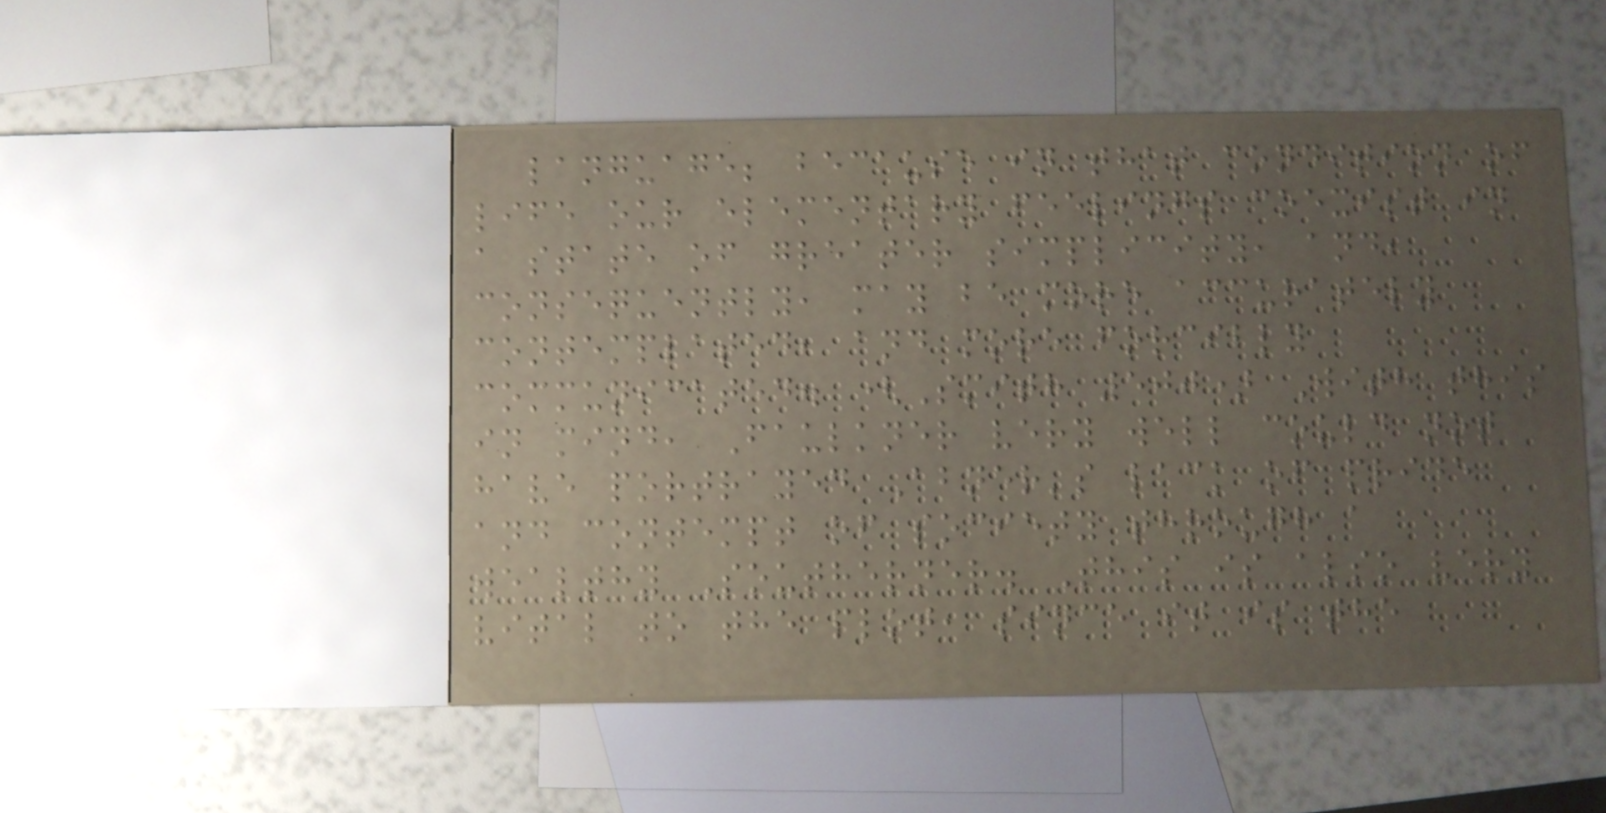language; because in that condition of
life our elementary feelings coexist in
a state of greater simplicity, and,
consequently, may be more accurately
contemplated, and more forcibly
communicated. (Smith 500) With this
in mind, Faulkner very well could not
have portrayed Abner's lack of pride
and contempt of society through a
wealthy Southerner. This is also very
vital to the plot, since it is the
